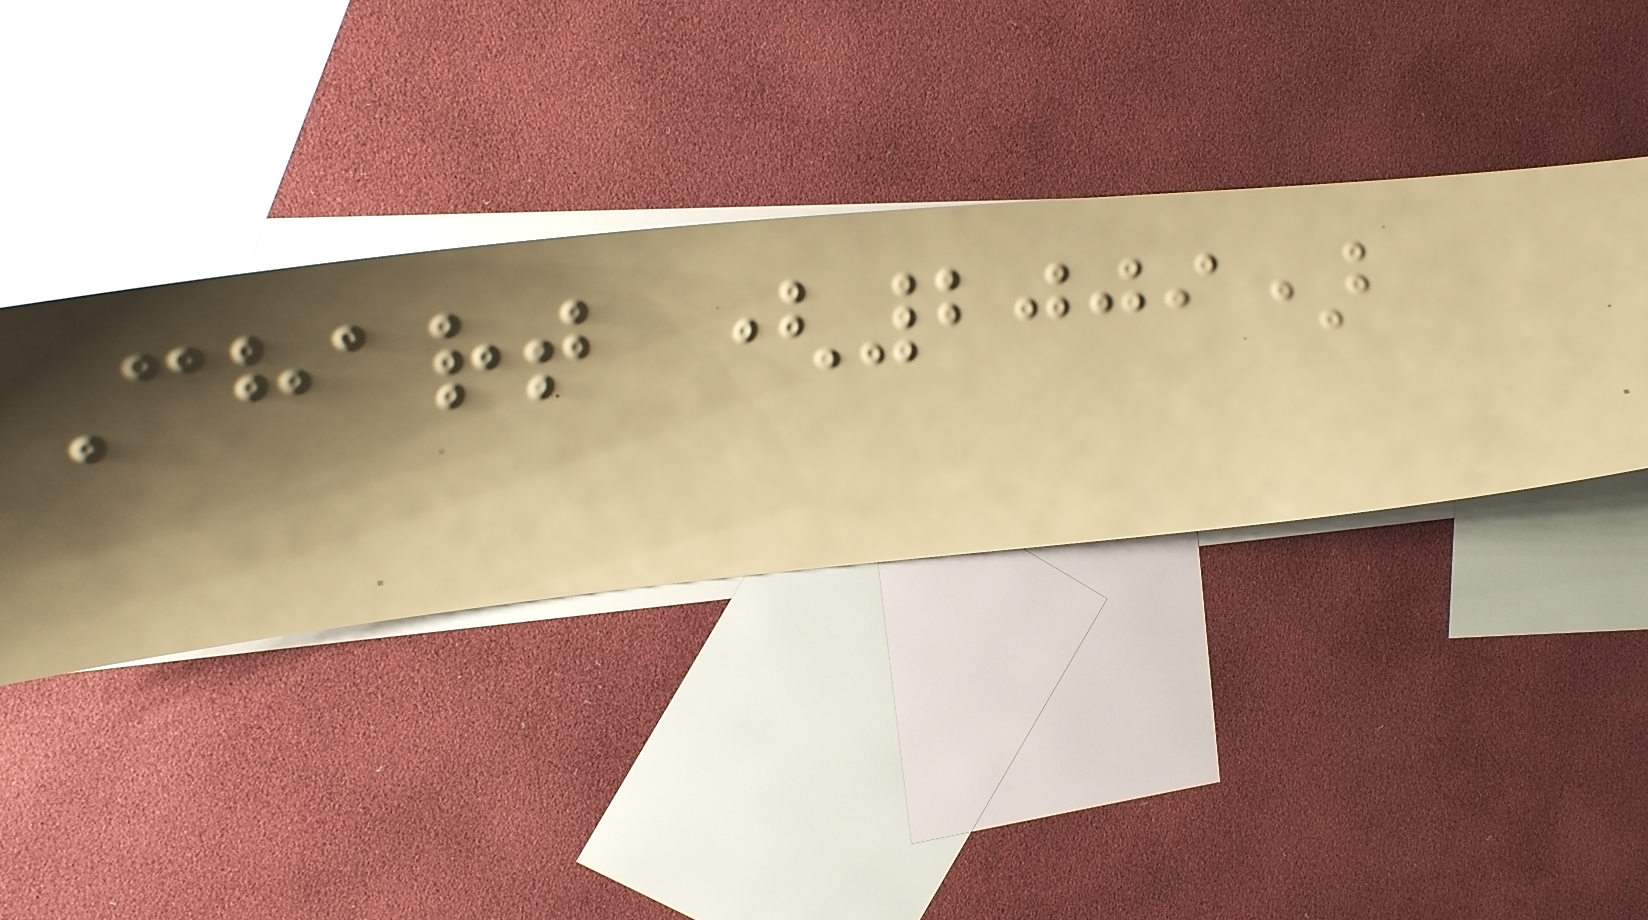Chart (2009)
